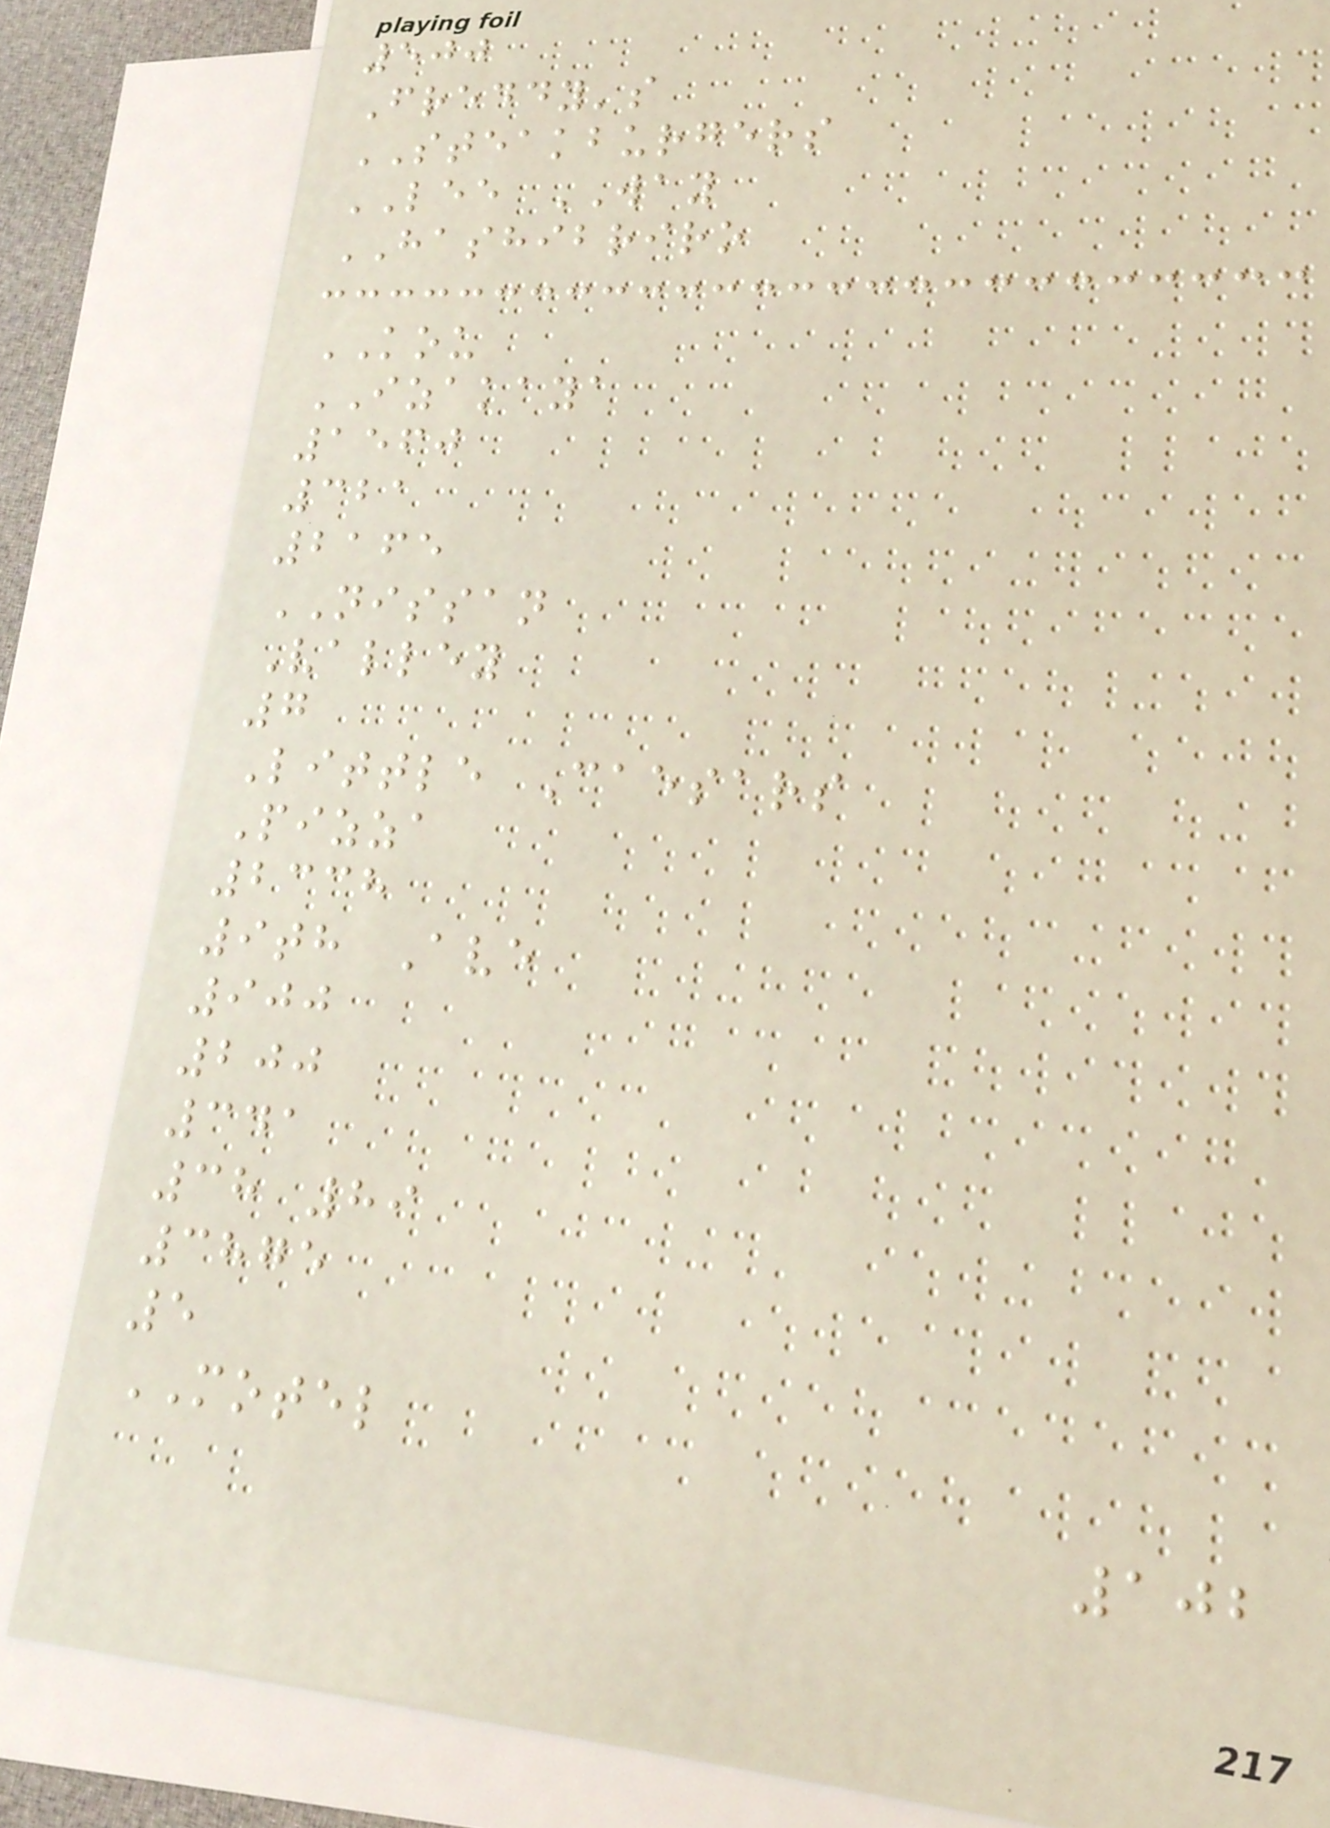500
Freddy's
STEAKBURGERS
LEE WAY
HASHIBRIRO
KOU
IZAKAYA
1560
321
2165
NISSAN
Valley
7
Little Caesars
Pizza
2338
9th Ave
900
200
341
38 89
3875
5
MOTEL
102
